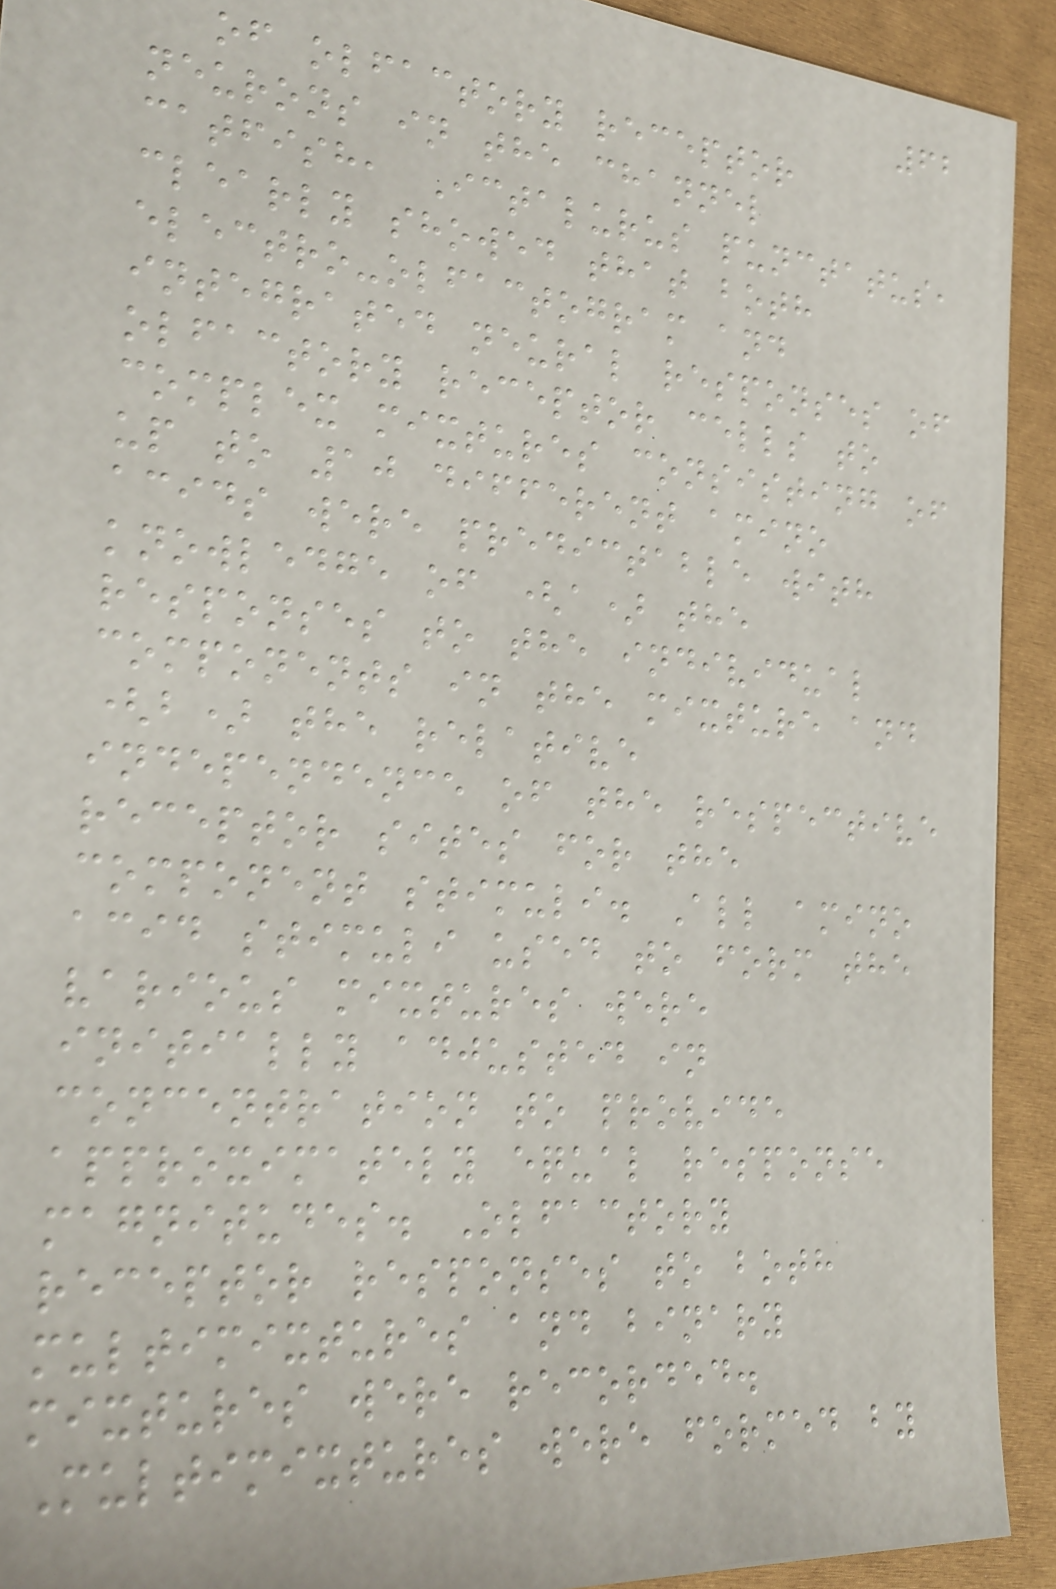62
of olfactory receptor
neurons in the channel
catfish, Ictalurus punctatus,
clearly showed that both
electro-olfactogram and
integrated neural responses of
olfactory receptor cells to
complex mixtures consisting of
up to 10 different amino
acids were predictable with
knowledge of (a) the
responses to the individual
components in the mixture and
(b) the relative
independence of the respective
receptor sites for the
component stimuli. All amino
acid stimuli used to form the
various mixtures were
initially adjusted in
concentration to provide
approximately equal response
magnitudes. Olfactory
receptor responses to both
multimixtures and binary
mixtures were recorded.
Multimixtures were formed by
